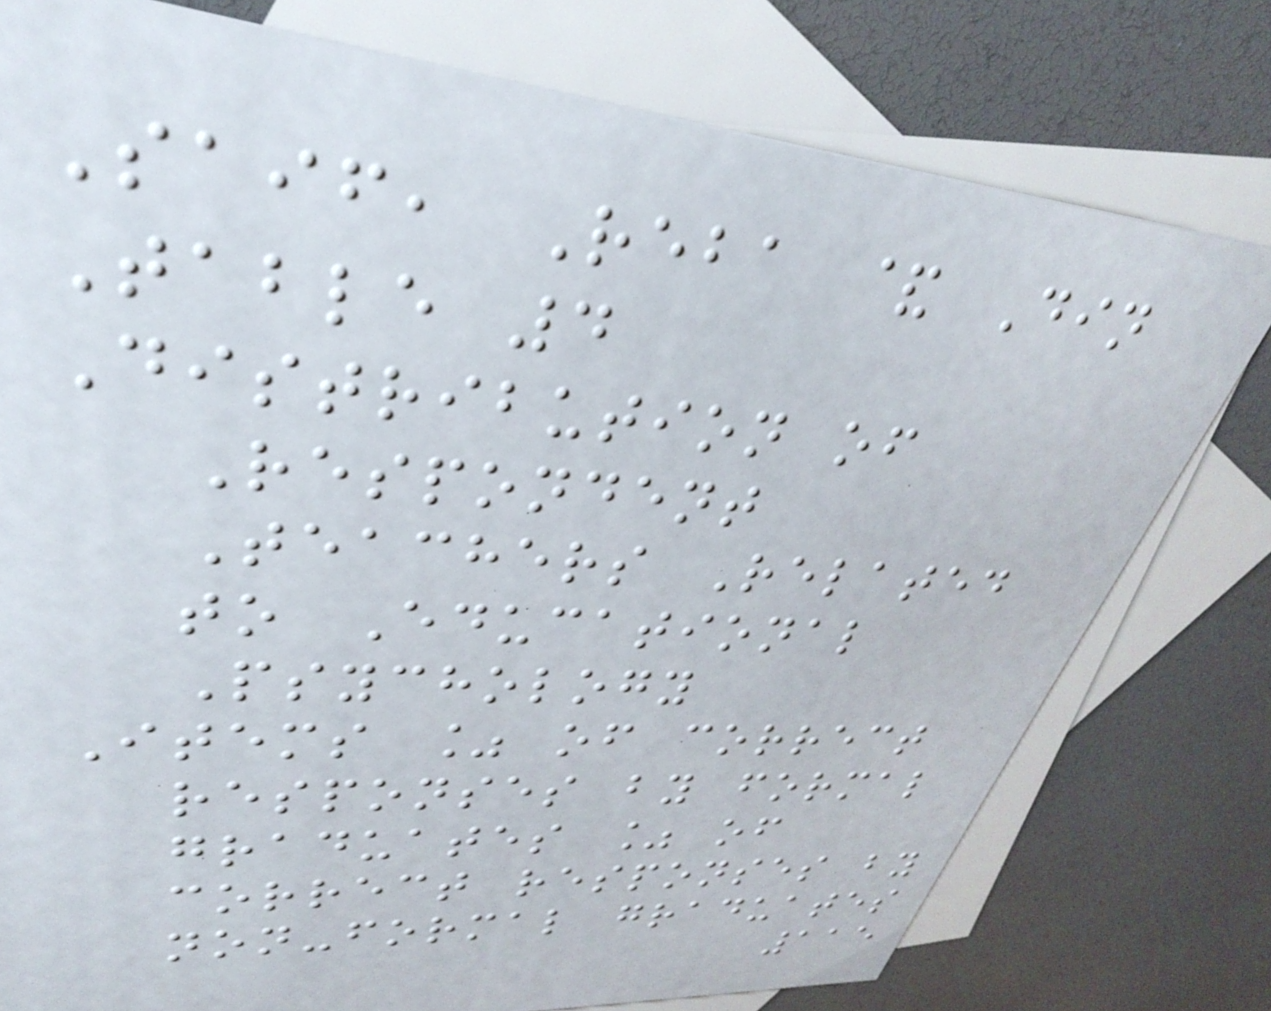Saif, Reba & Din
Table 4
Distribution of
Respondent
Teachers Related
to Educational
Psychology
Items % of correct
responses by formal
graduates % of
correct responses by
non-formal graduates
115
